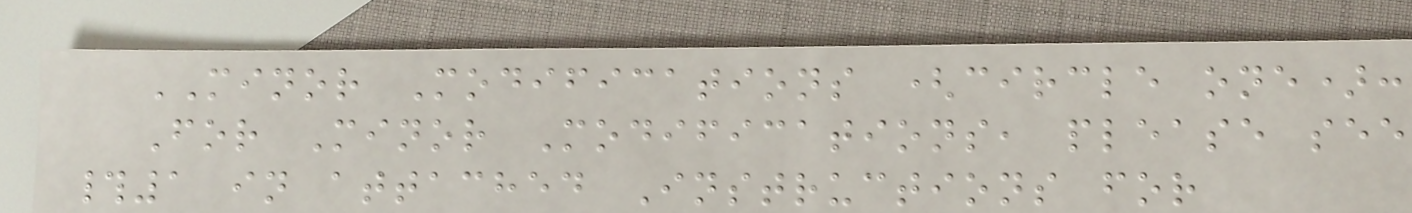MINOR Modifications (circle one):
For Minor Modifications, please see
#1 in attached Instructions for
